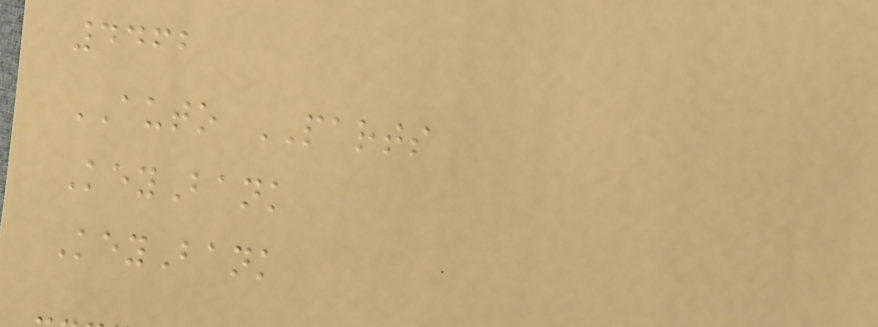4462
AUTO PARTS
KeyBank
KeyBank
